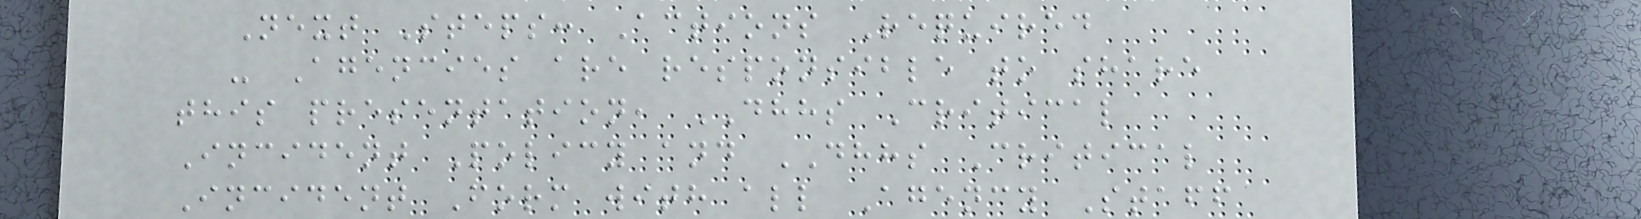Next Steps: Actions Required
- Agencies are responsible to share
this presentation, DHHS Critical
Incident Policy and DHHS Critical
Incident Form with all Agency Staff
